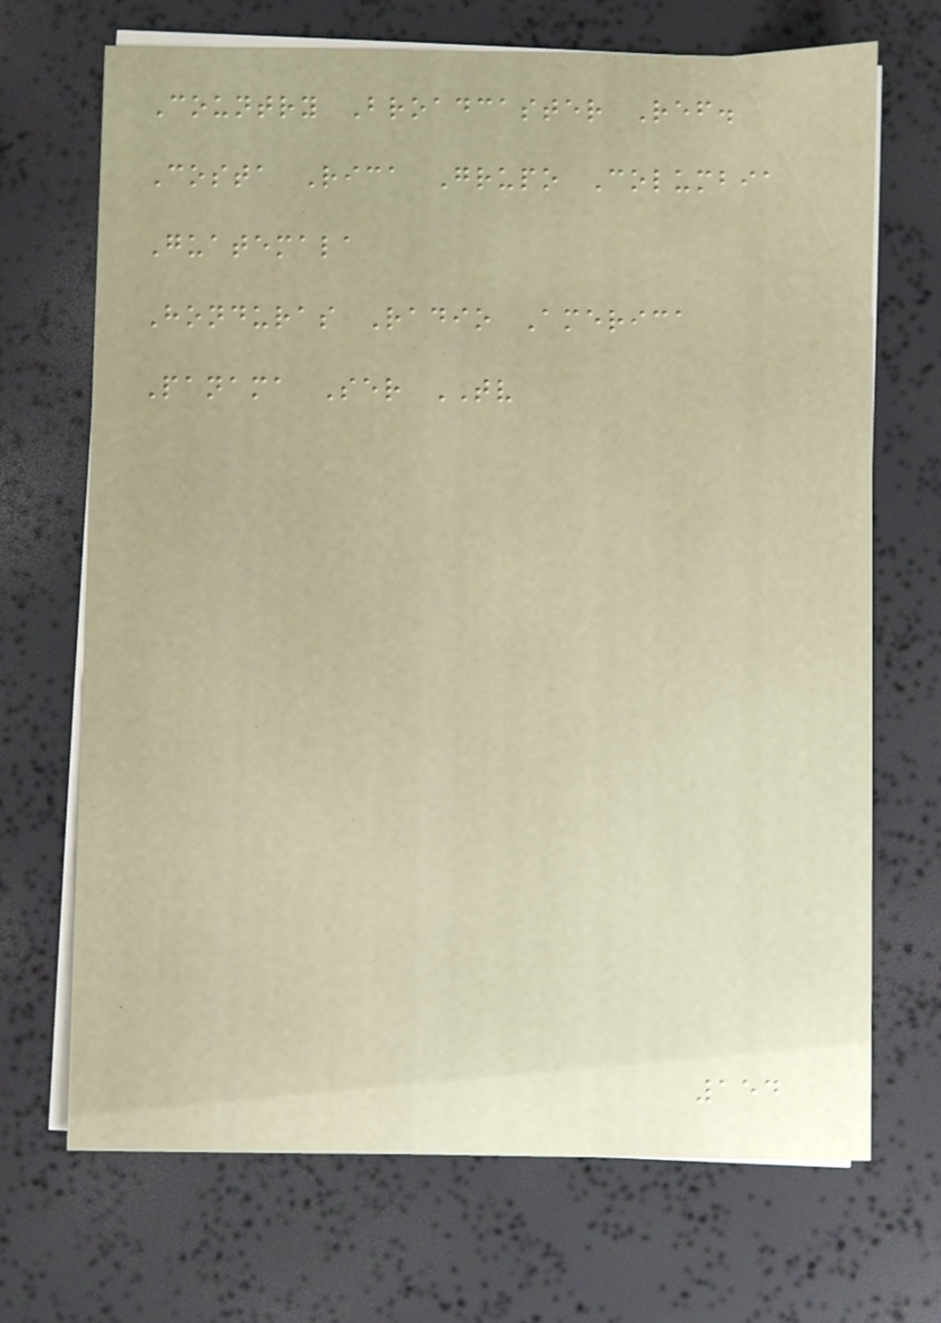Country Broadcaster Ref.
Costa Rica Grupo Columbia
Guatemala
Honduras Radio America
Panama Ser TV
154
